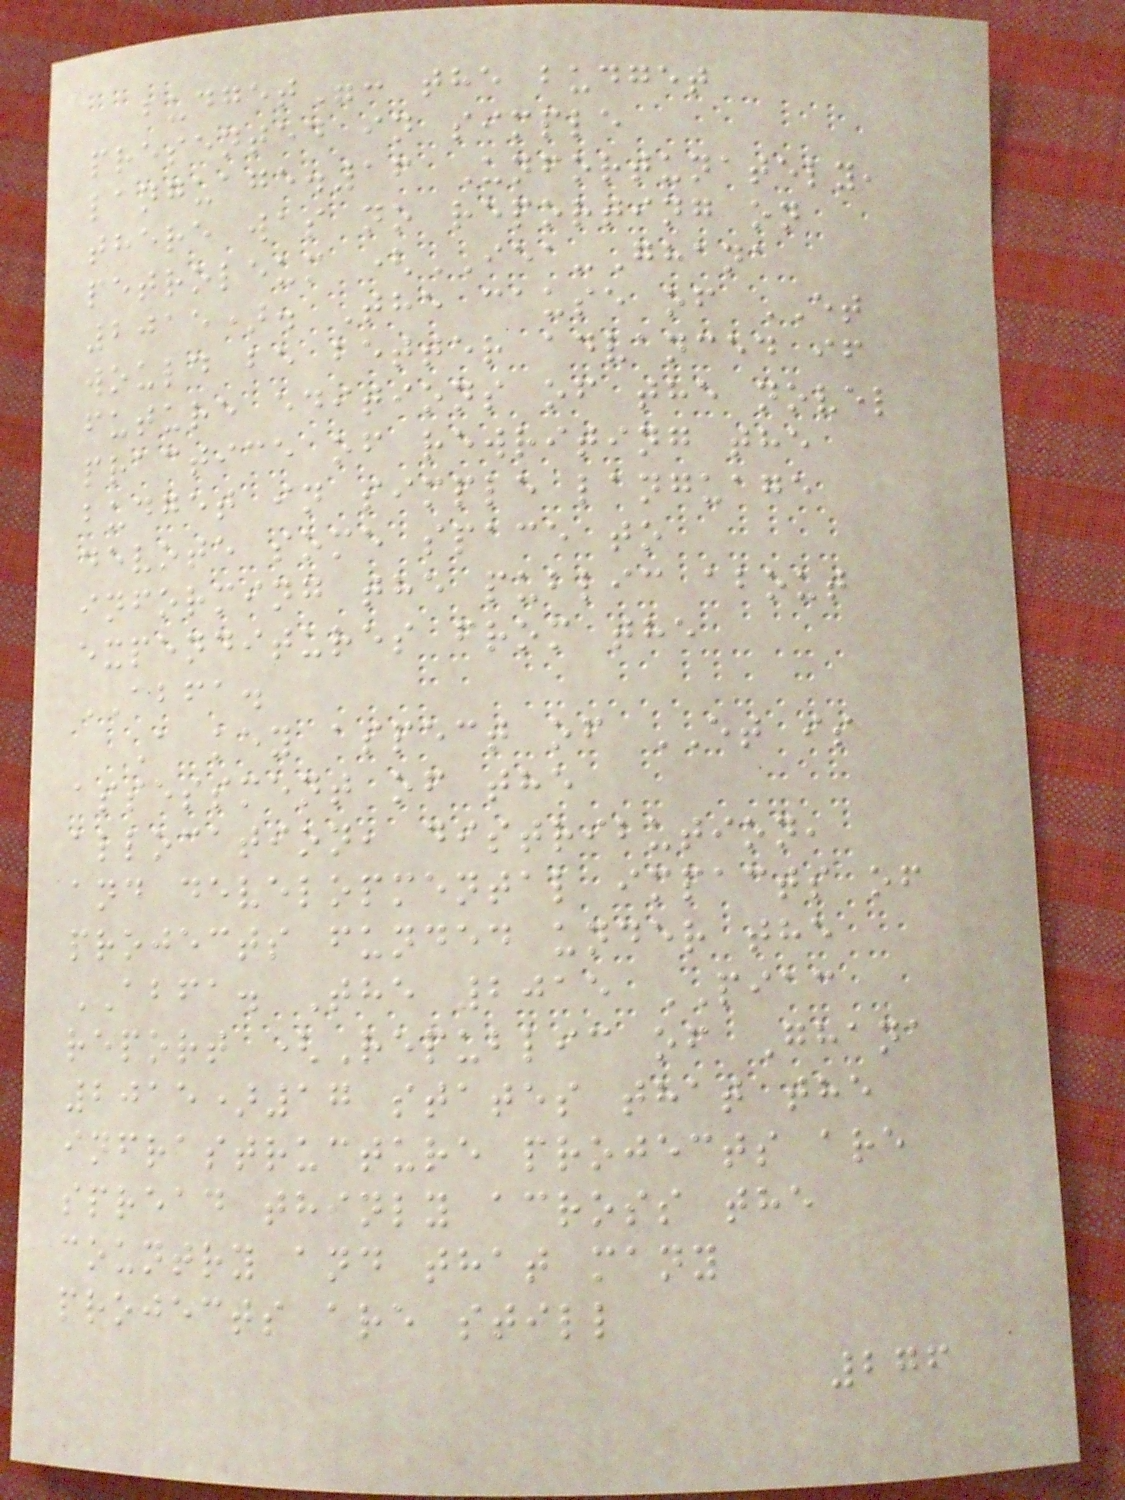budget": the budget
presented in simple
language.16 Unfortunately,
there was no reporting on
petroleum (IEA-Ghana
2015). The cause of ET
would be better advanced if
future editions of the novel
practice of rewriting the
budget in simple language
devote some space to
informing the public about
expenditures from the
ABFA.
A key aspect of ET is
assessment of the
allocation, distribution,
and developmental impacts of
projects funded under the
ABFA. The 2015 PIAC
report (Republic of Ghana
2015)17 states that the
infrastructure projects are
spread thinly across the
country and that many
projects are still
276
